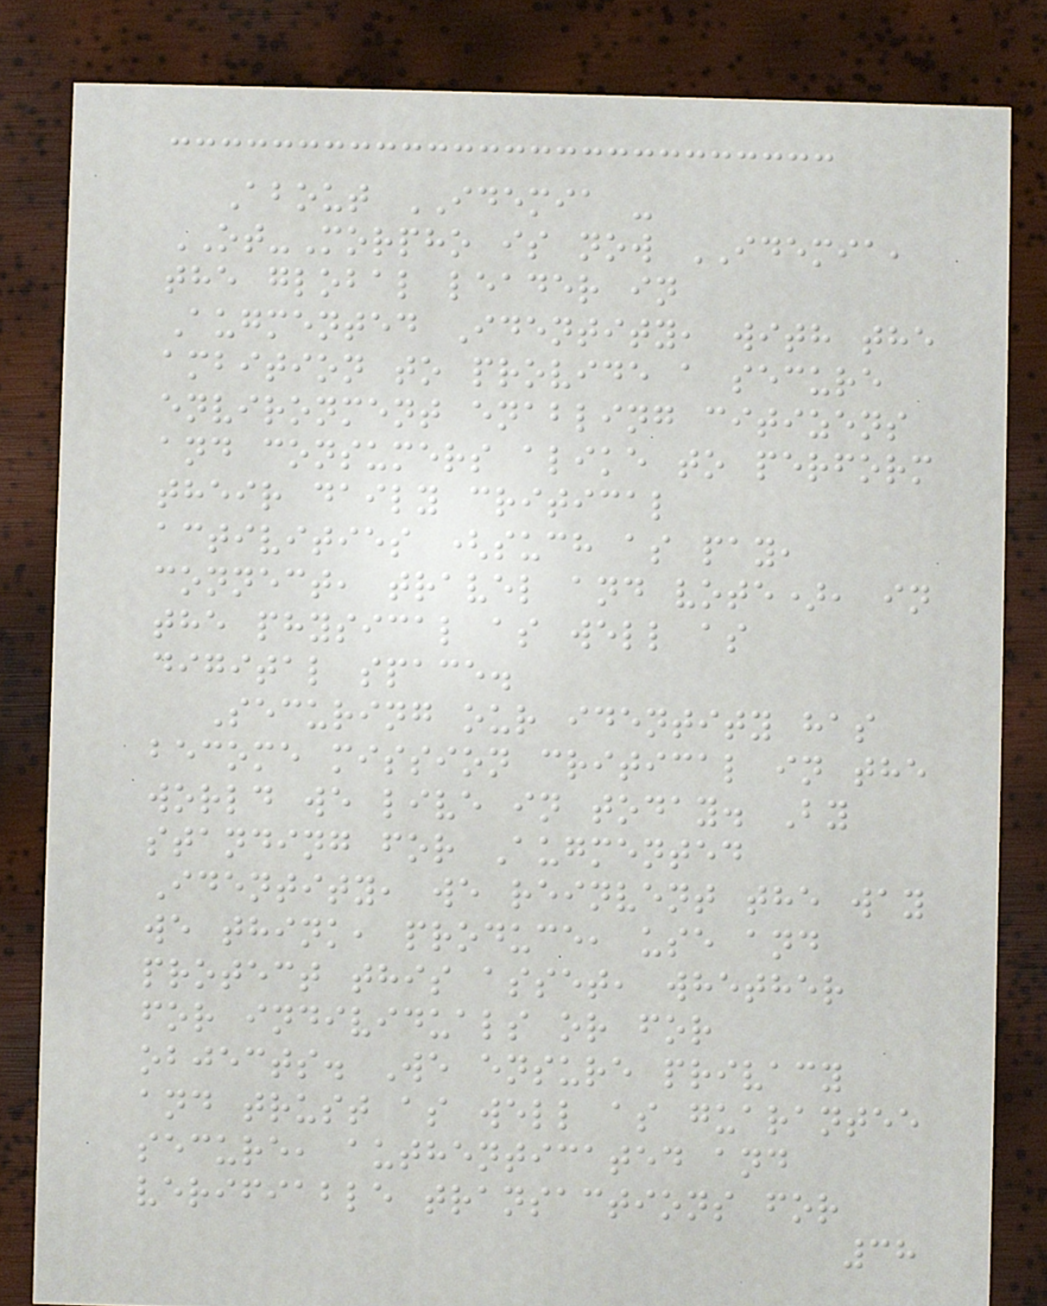About IDEMIA -
OT-Morpho is now IDEMIA,
the global leader in
Augmented Identity, with the
ambition to provide a secure
environment enabling citizens
and consumers alike to perform
their daily critical
activities (such as pay,
connect, travel and vote), in
the physical as well as
digital space.
Securing our identity has
become mission critical in the
world we live in today. By
standing for Augmented
Identity, we reinvent the way
we think, produce, use and
protect this asset, whether
for individuals or for
objects. We ensure privacy
and trust as well as guarantee
secure, authenticated and
verifiable transactions for
38
